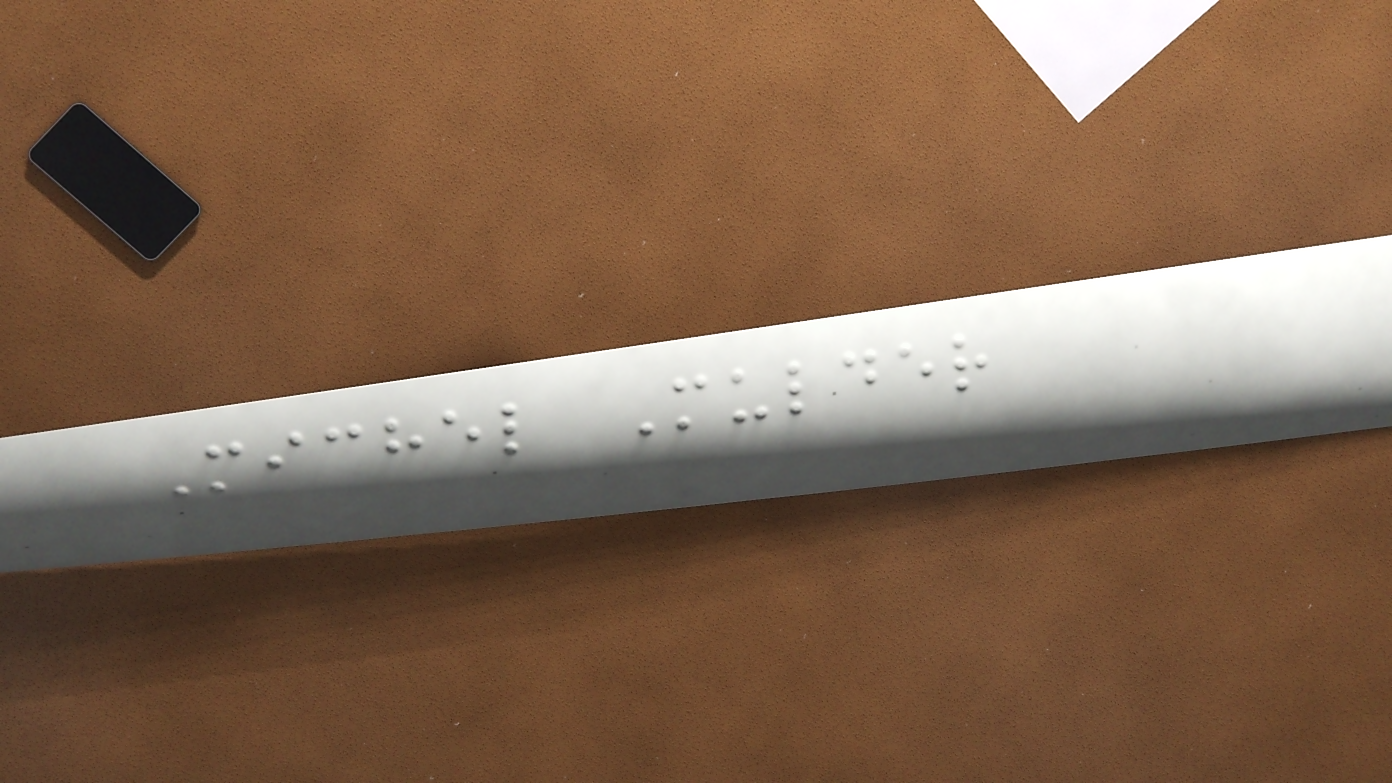Michel Mulder
